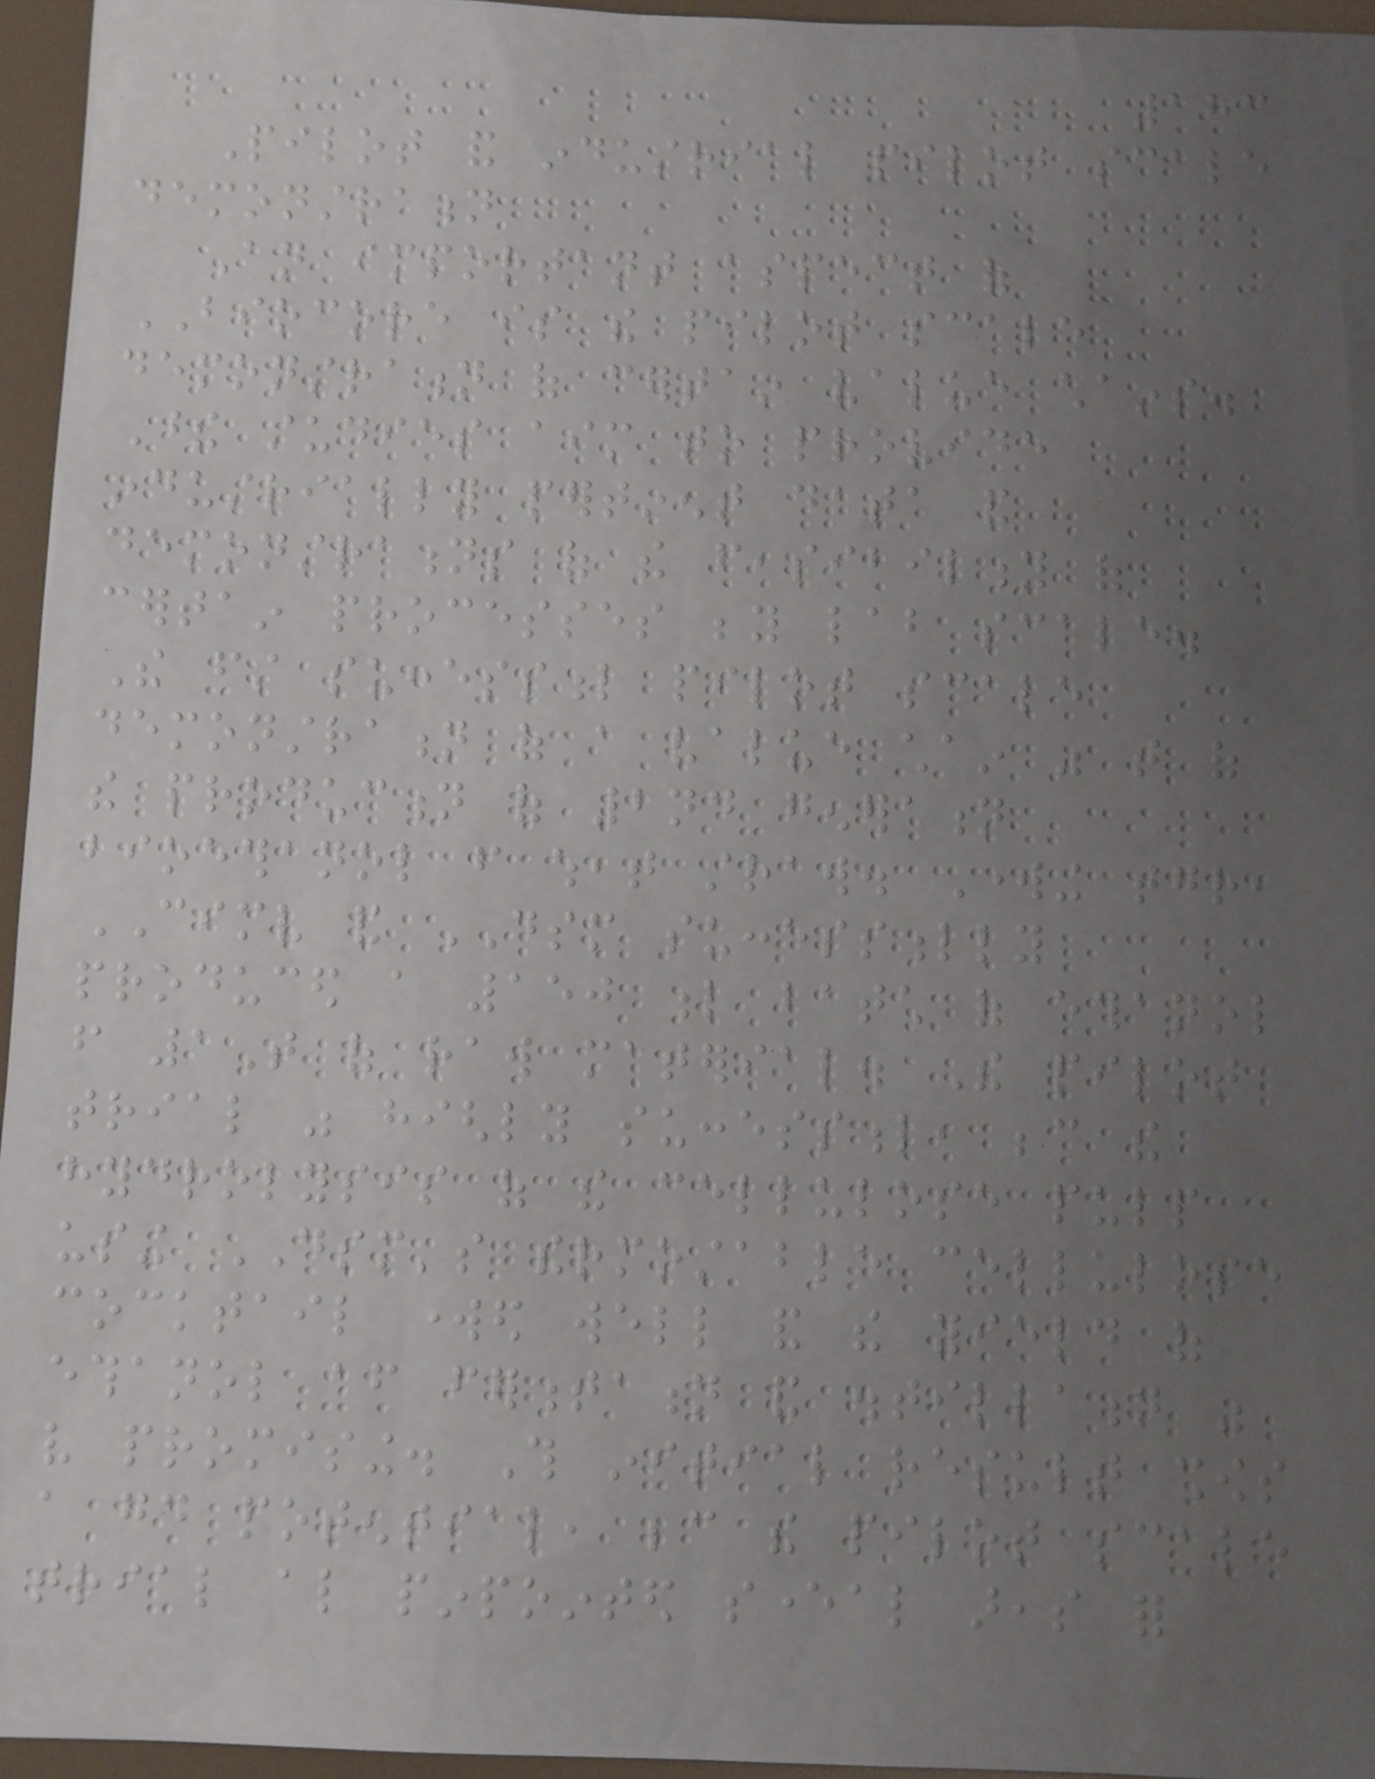183
Pilot and industrial pilot scale
demonstration
An important aspect of
BIOCORE is the pilot scale
demonstration of certain value chains.
These studies aim to provide
industrially pertinent data and
demonstrations of the feasibility of
certain processes beyond lab scale.
The first successful pilot scale
demonstration of a value chain was that of
the production of 2nd generation
bioethanol from wheat straw. Working together,
CIMV and DSM successfully
produced a 150 l batch of ethanol
from 1T of raw material. The pilot
trial was highly successful, because the
hydrolysis of the cellulose pulp
using DSM's thermostable cellulose
cocktail worked well and the yield of
ethanol after fermentation and distillation was
very promising. This initial result shows
a good potential, because the pilot scale
trial also pinpointed several areas for
